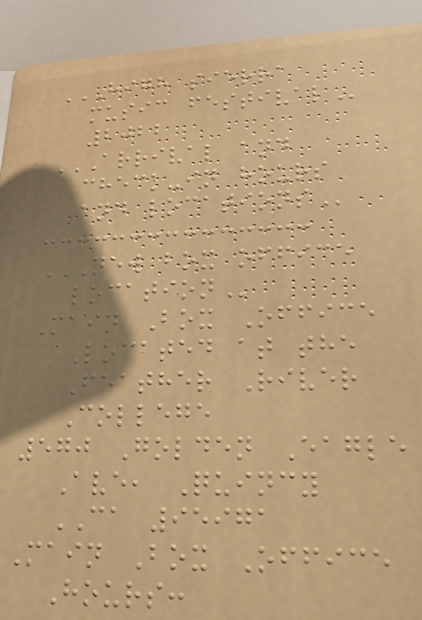HIGH SIERRA
MUSIC FESTIVAL
2022
ARRIVAL AND
CHECK-IN HOURS
AND LOCATIONS
NEW BOX OFFICE
LOCATION
Main Box Office
Located at the
Feather River
College
570 Golden Eagle
Ave, Quincy
CA 95971
Main Box Office
Hours:
